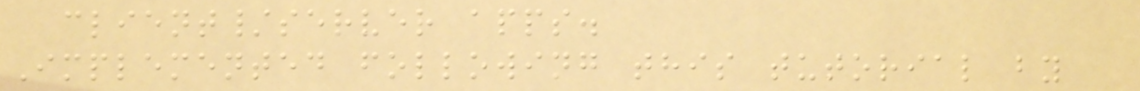client/server apps.
Implemented following this tutorial by
